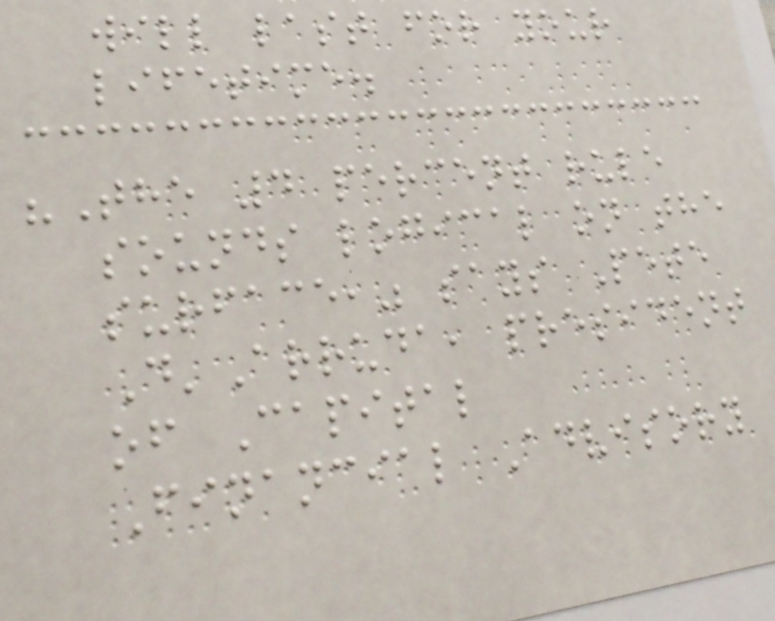will last for your
lifetime.
"The 4 percent rule
sounds logical on the
surface," says Pete
D'Arruda, president
of Capital
Financial Advisory
